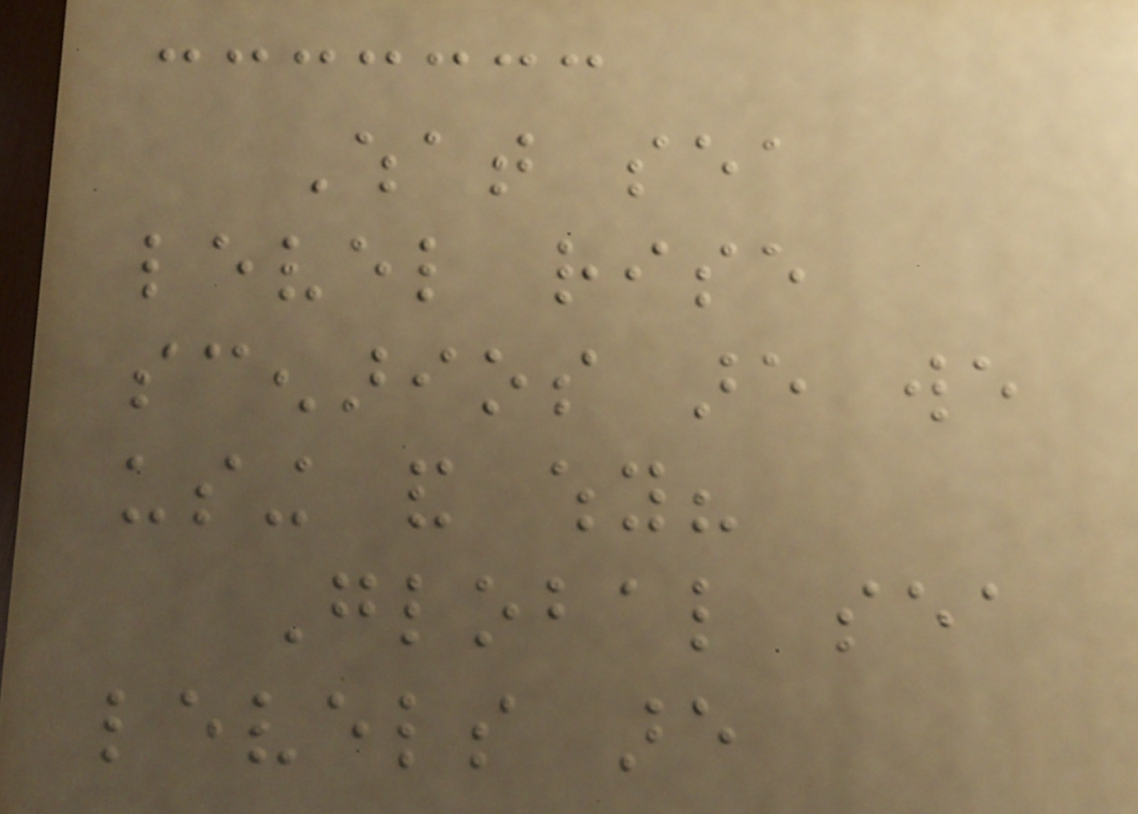What sea
level rise
scenarios are we
using and why?
Global sea
levels are
